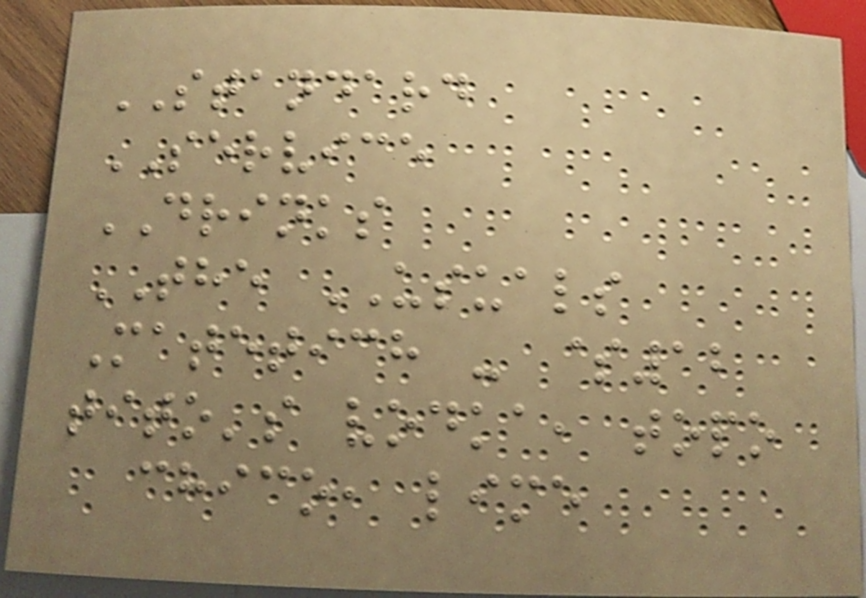STANDARD
SERVICE
DRINKS
THE USUALS
Matetich - $12
tito's vodka, topo
chico, lime
